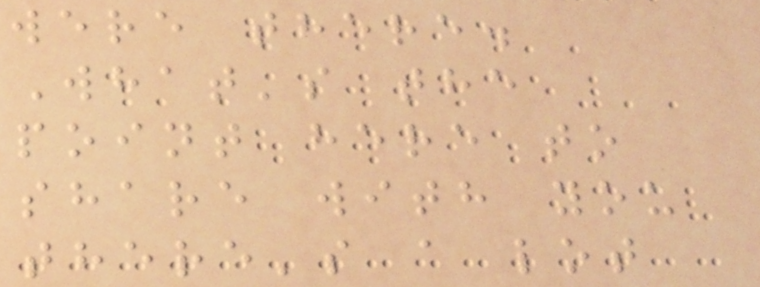were there.
What's the
point here to
share with you
there's a lot
